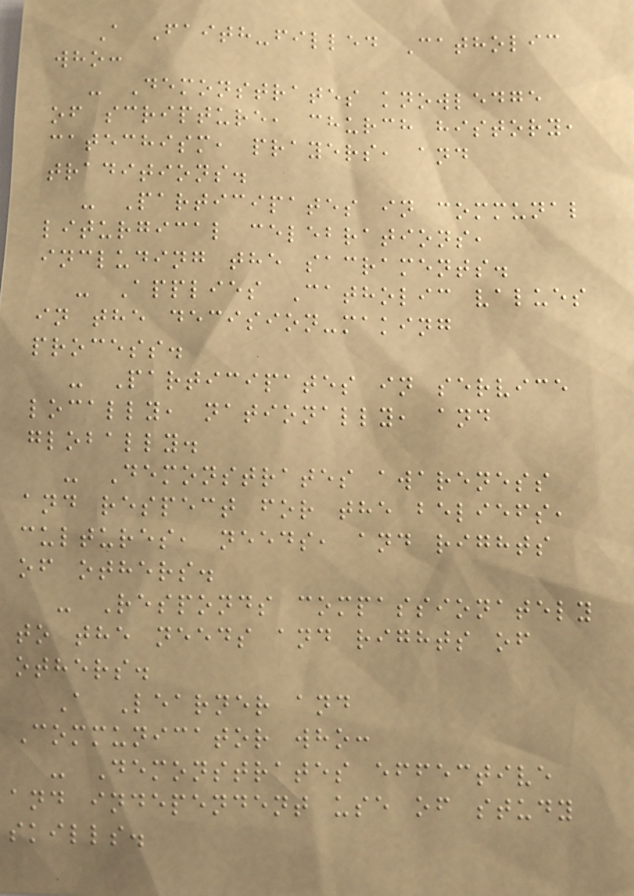A Faith-filled Catholic
who:
- Demonstrates knowledge
of scripture, church history,
catechism, prayers, and
traditions.
- Participates in communal
liturgical celebrations,
including the sacraments.
- Applies Catholic values
in the decision-making
process.
- Participates in service
locally, nationally, and
globally.
- Demonstrates awareness
and respect for the beliefs,
cultures, needs, and rights
of others.
- Responds compassionately
to the needs and rights of
others.
A Learner and
Communicator who:
- Demonstrates effective
and independent use of study
skills.
